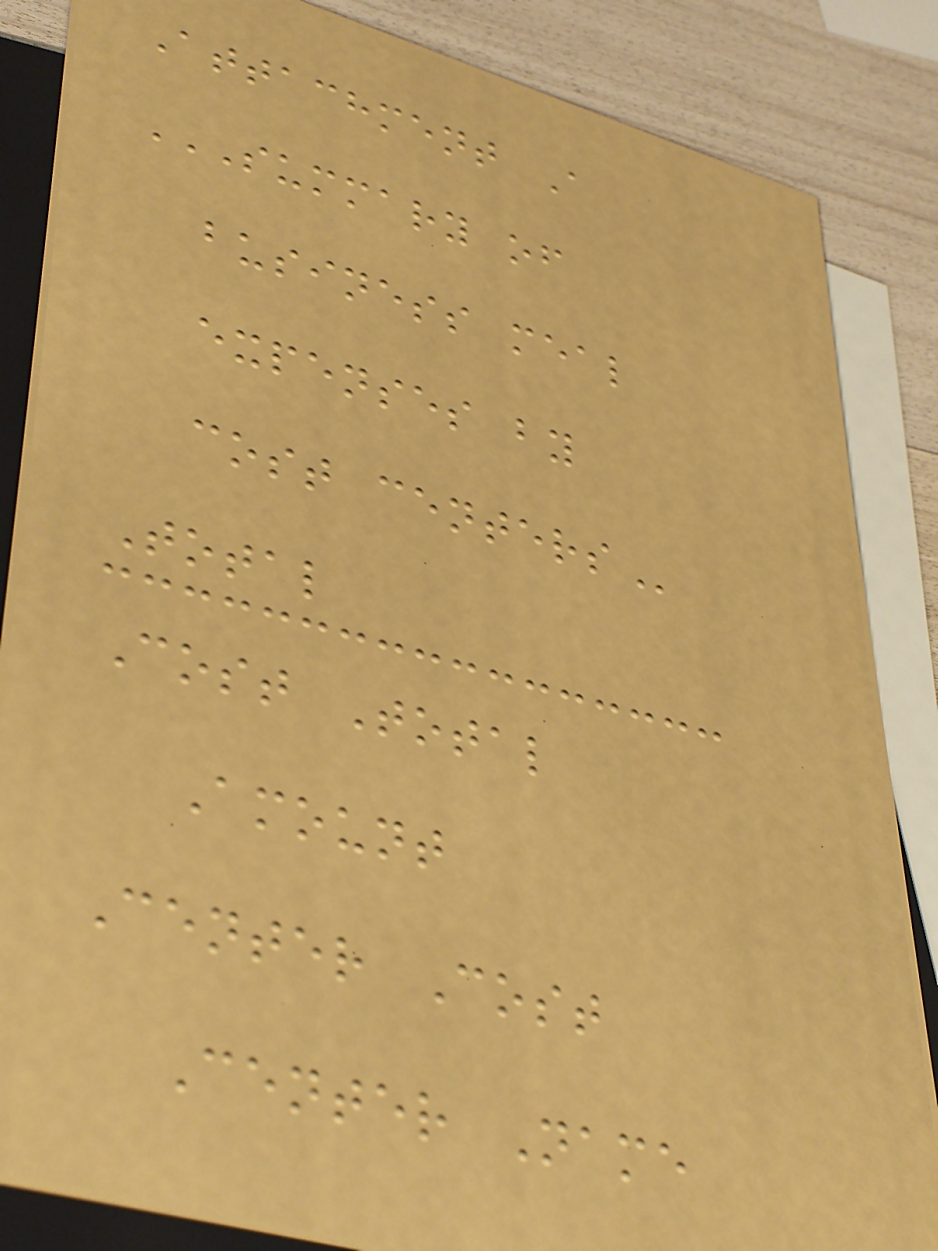Attachment A
SUMMARY OF
BUSINESS MEAL
EXPENSES BY
COST CENTERS
Total
Cost Total
Amount
Center Cost
Center Name
